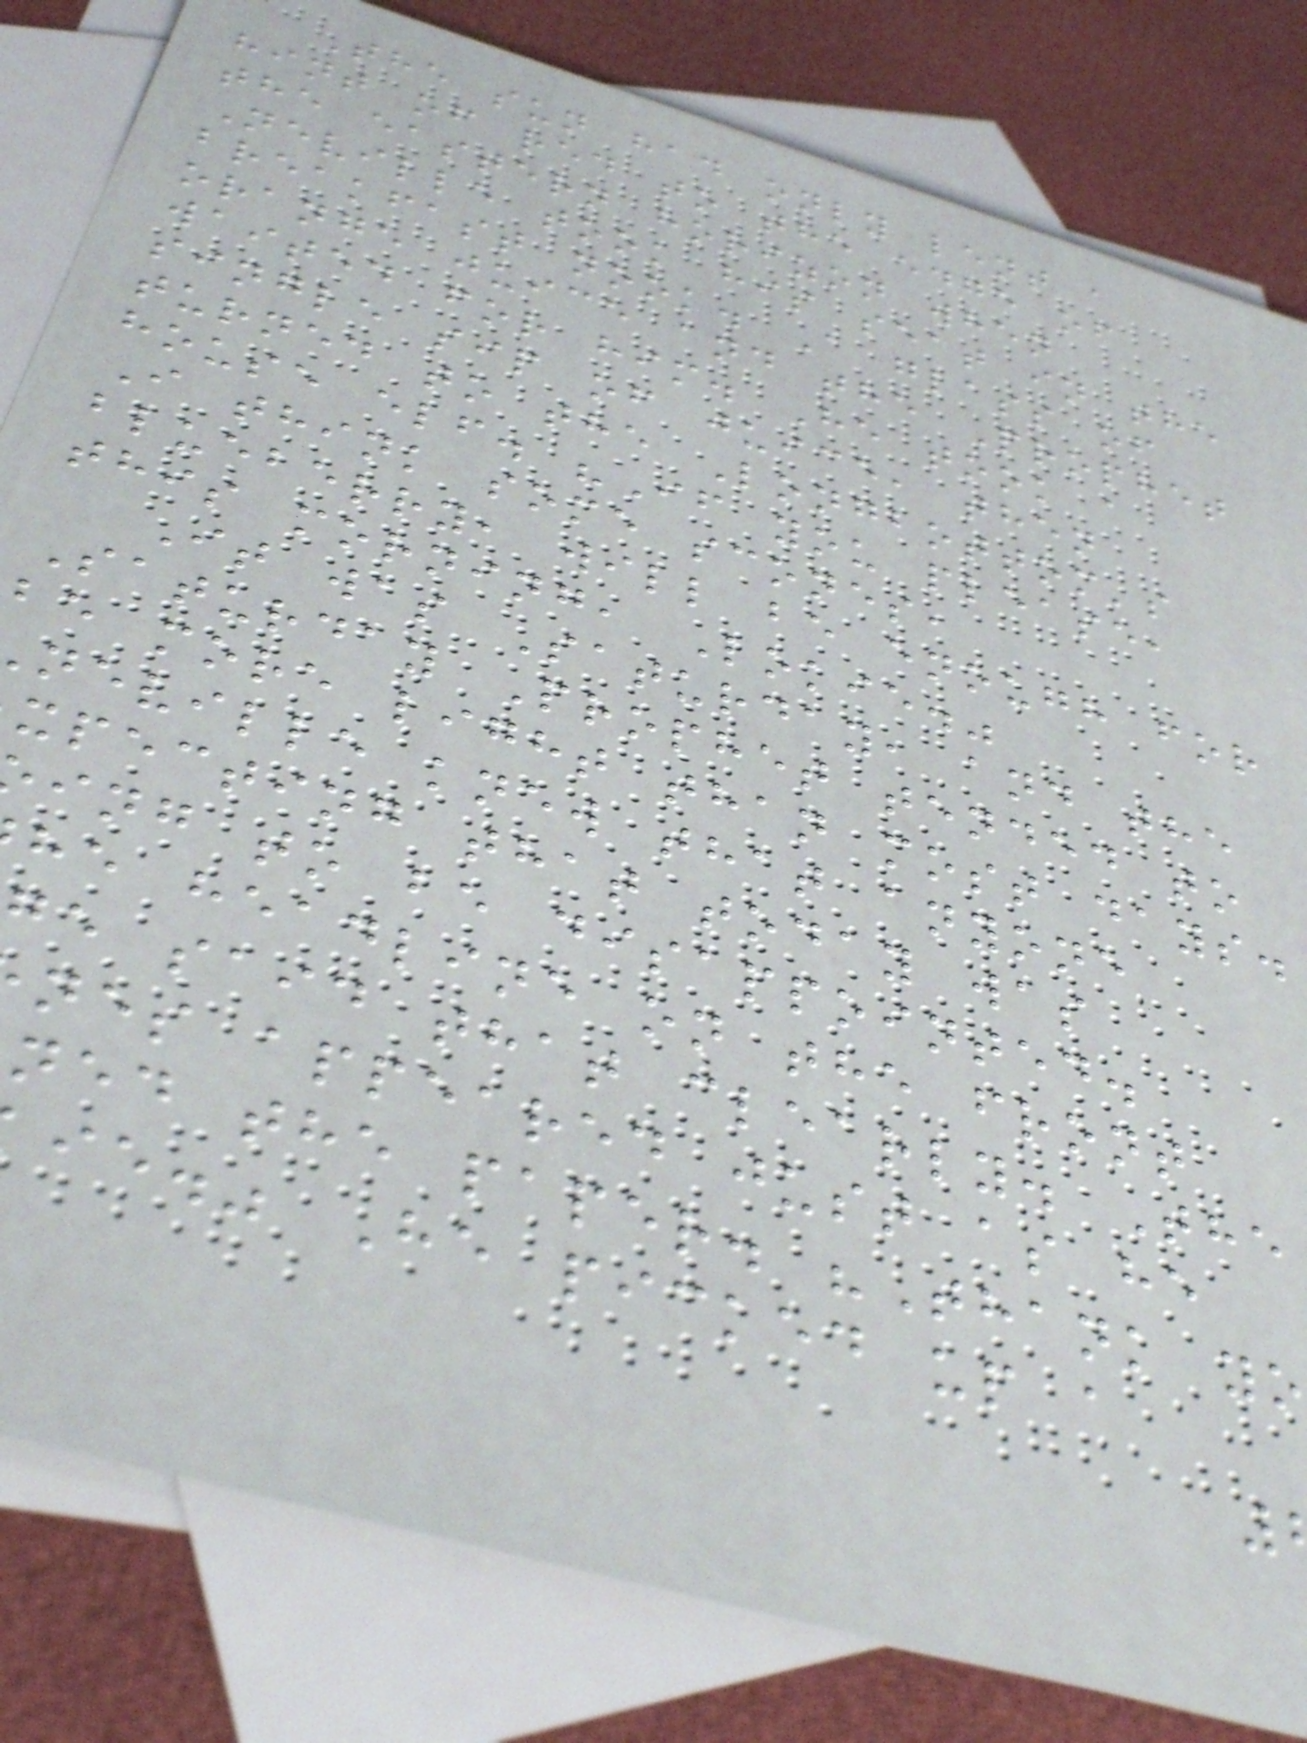The sun had only lent a
hint of red to the edge of
the eastern horizon when
Neville took his seat in the
breakfast nook. A glass of
orange juice and the Prophet
waited for him. He took a
single sip of juice, then
turned to the Longbottom's
house elf. "If you please,
I think some scones,
blueberry, will be enough for
this morning, Lokie."
It was Saturday, and the
Saturday Prophet tended to
be more light than most days.
neville knew that anyone
xpecting that today was
ing to be disappointed.
he headline on the front
ge said that clearly. The
nes appeared just as he
ned the paper. "Thank yo
ie." He picked up a
